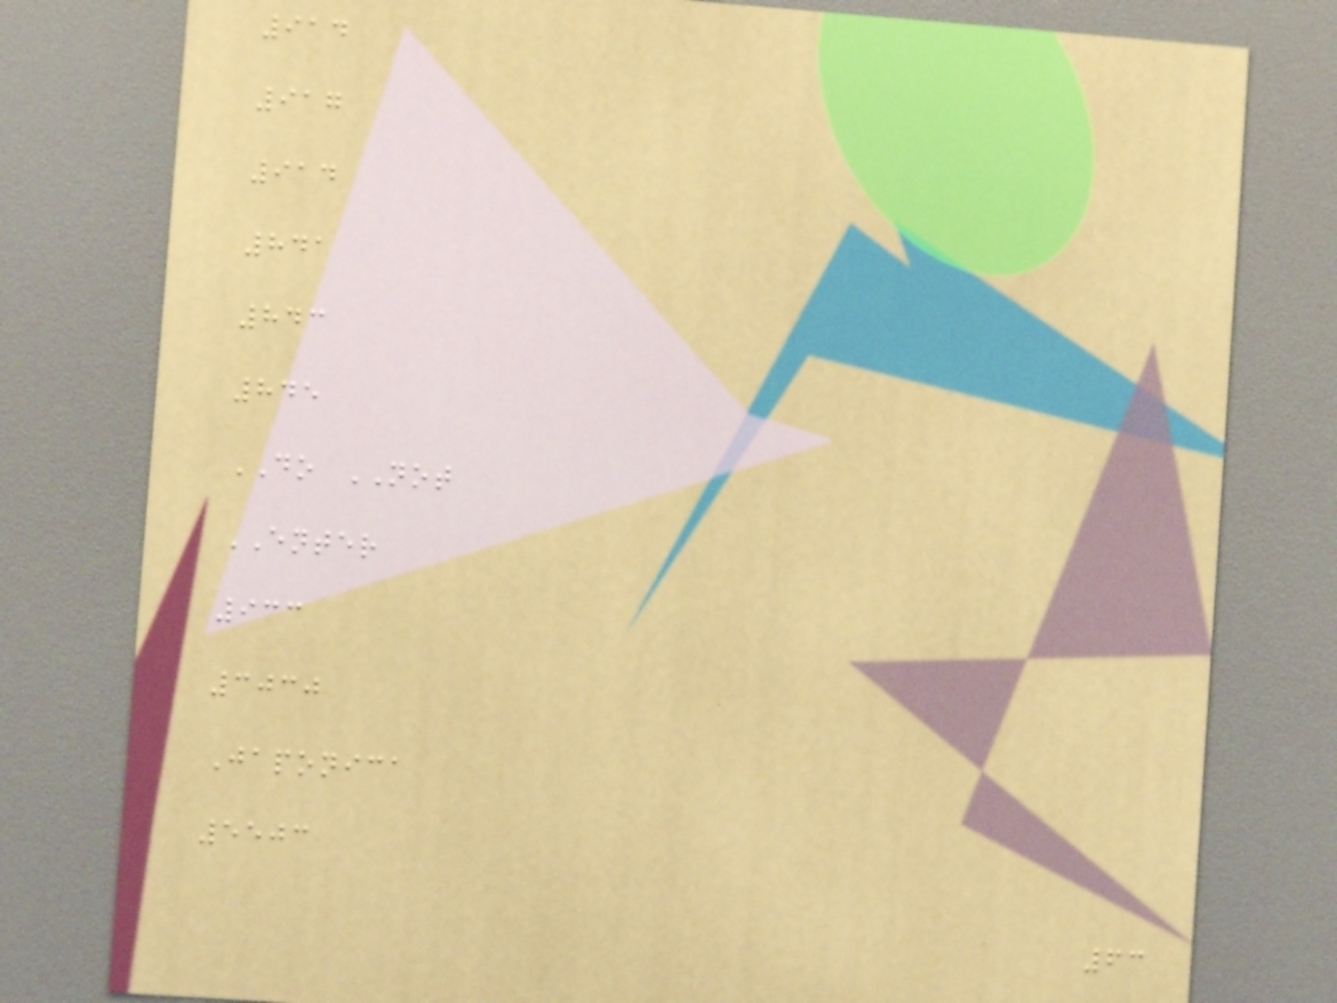914
917
914
841
843
845
DO NOT
ENTER
933
3030
Japonica
5503
63
